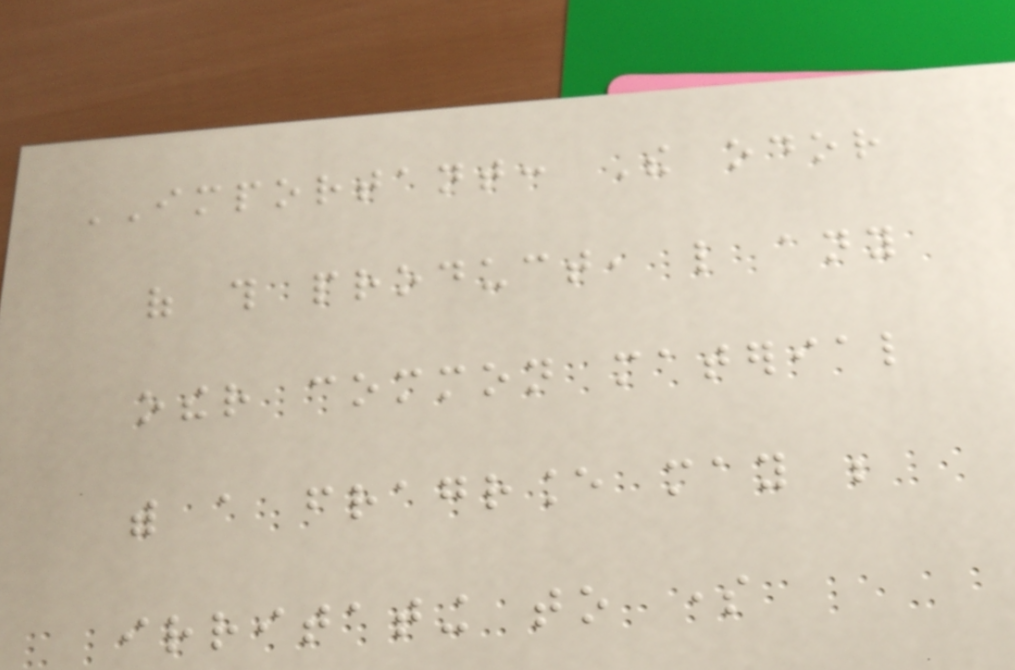IMPORTANT: The odor
of this product, like any
other common material
with a fragrance may be
irritating to some
